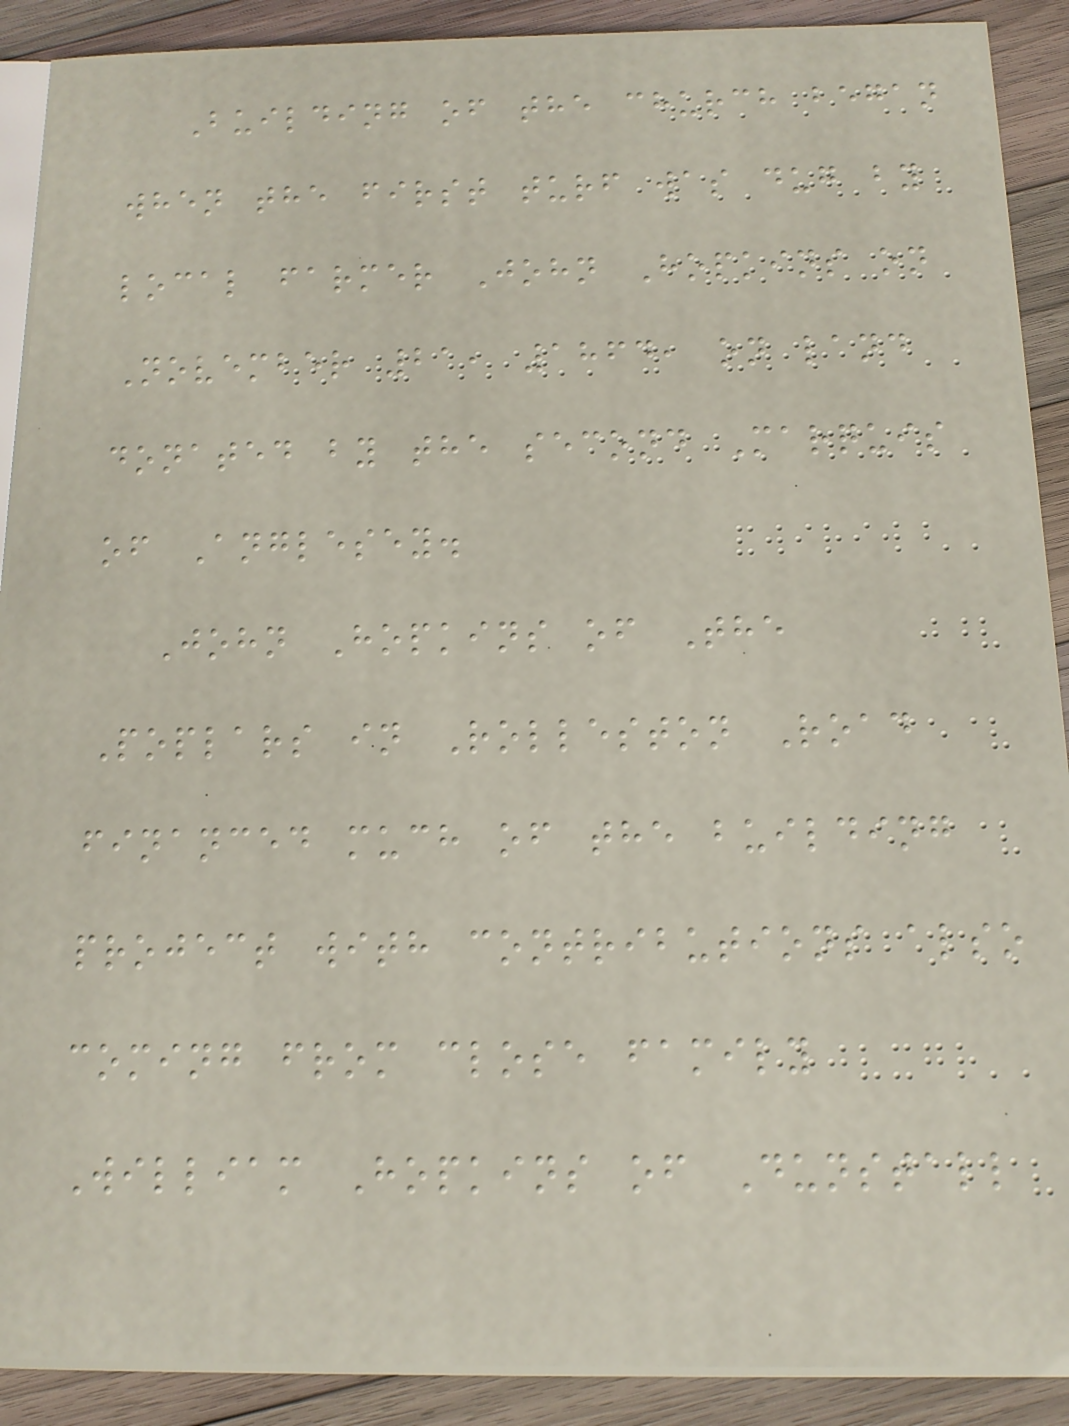Building of the church began
when the first turf was dug by
local farmer John Hopkins on
November 21, 1864, on land
donated by the second Marquis
of Anglesey.
John Hopkins of The
Poplars in Rolleston Road
financed much of the building
project with contributions also
coming from close family
William Hopkins of Dunstall
